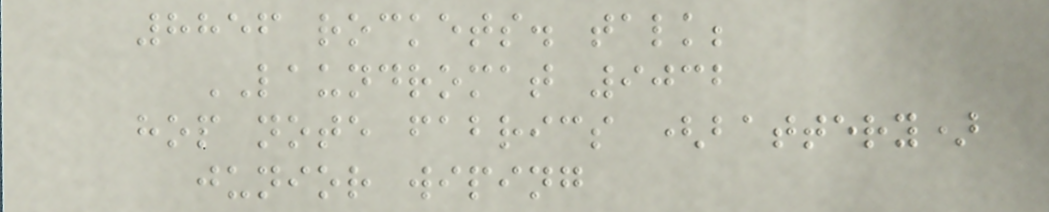8856 rockets. talk;
LAUNDROMAT 9032
hop note fabrics (battery)
junior wiping
